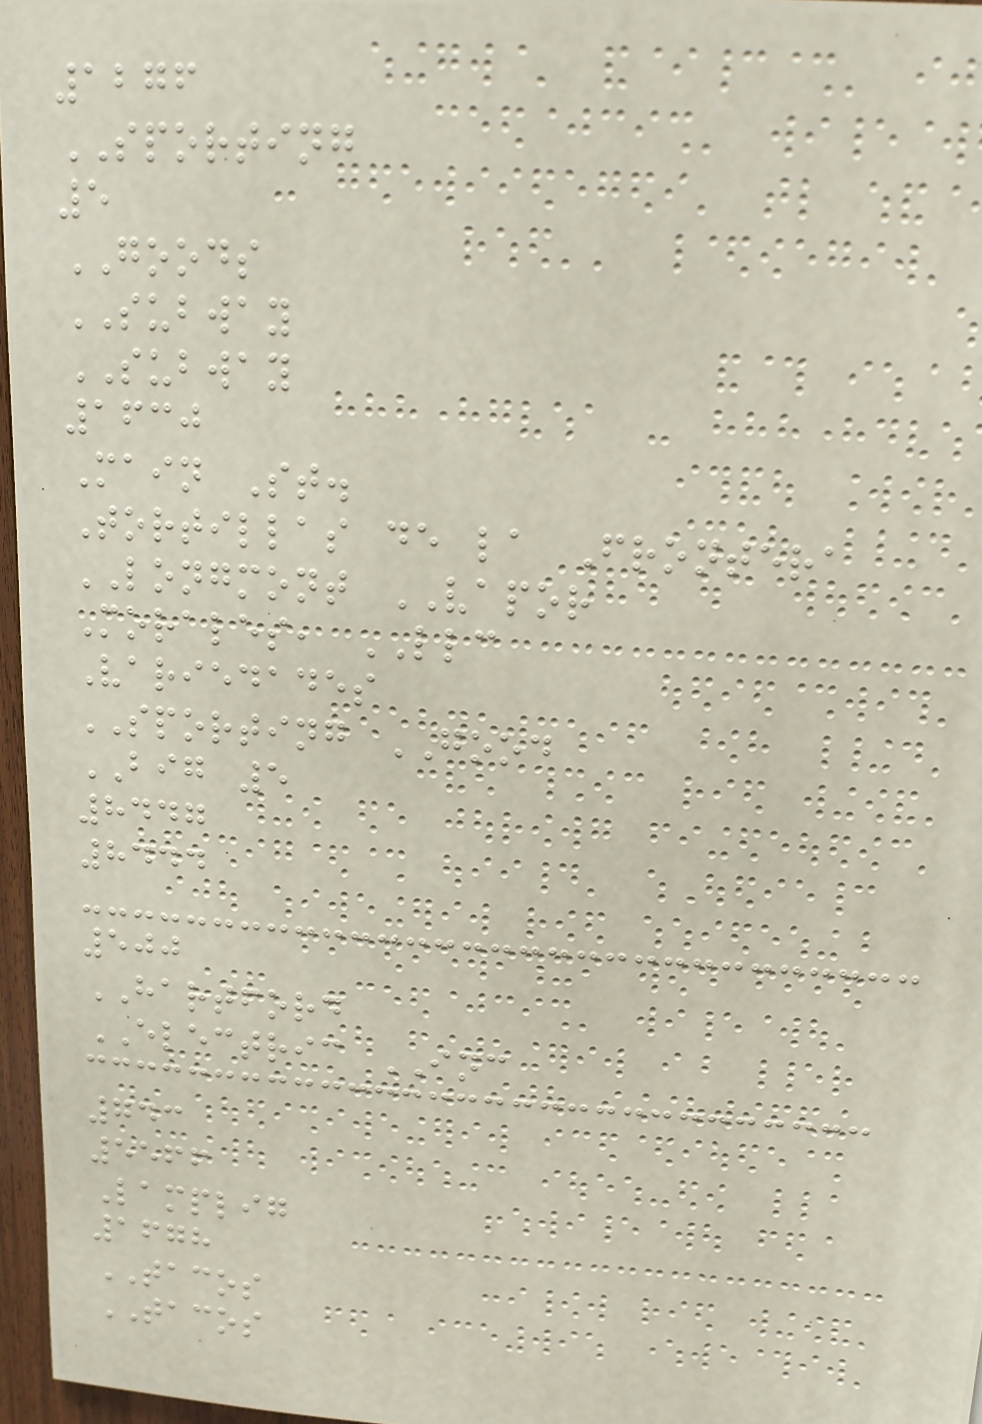1276
SPORTING
5
GOODS
SUBWAY
SUBWAY
1630
Main St.
Tortillas de la Frontera
LONGMONT VAPOR
Morales, LLC
Variedades
SPORTING GOOD
BIG 5
8447
8444
500
HARTFORD
ELECTRIC INC
743
5566
Lamplig
1678
TACOS
TACOS
